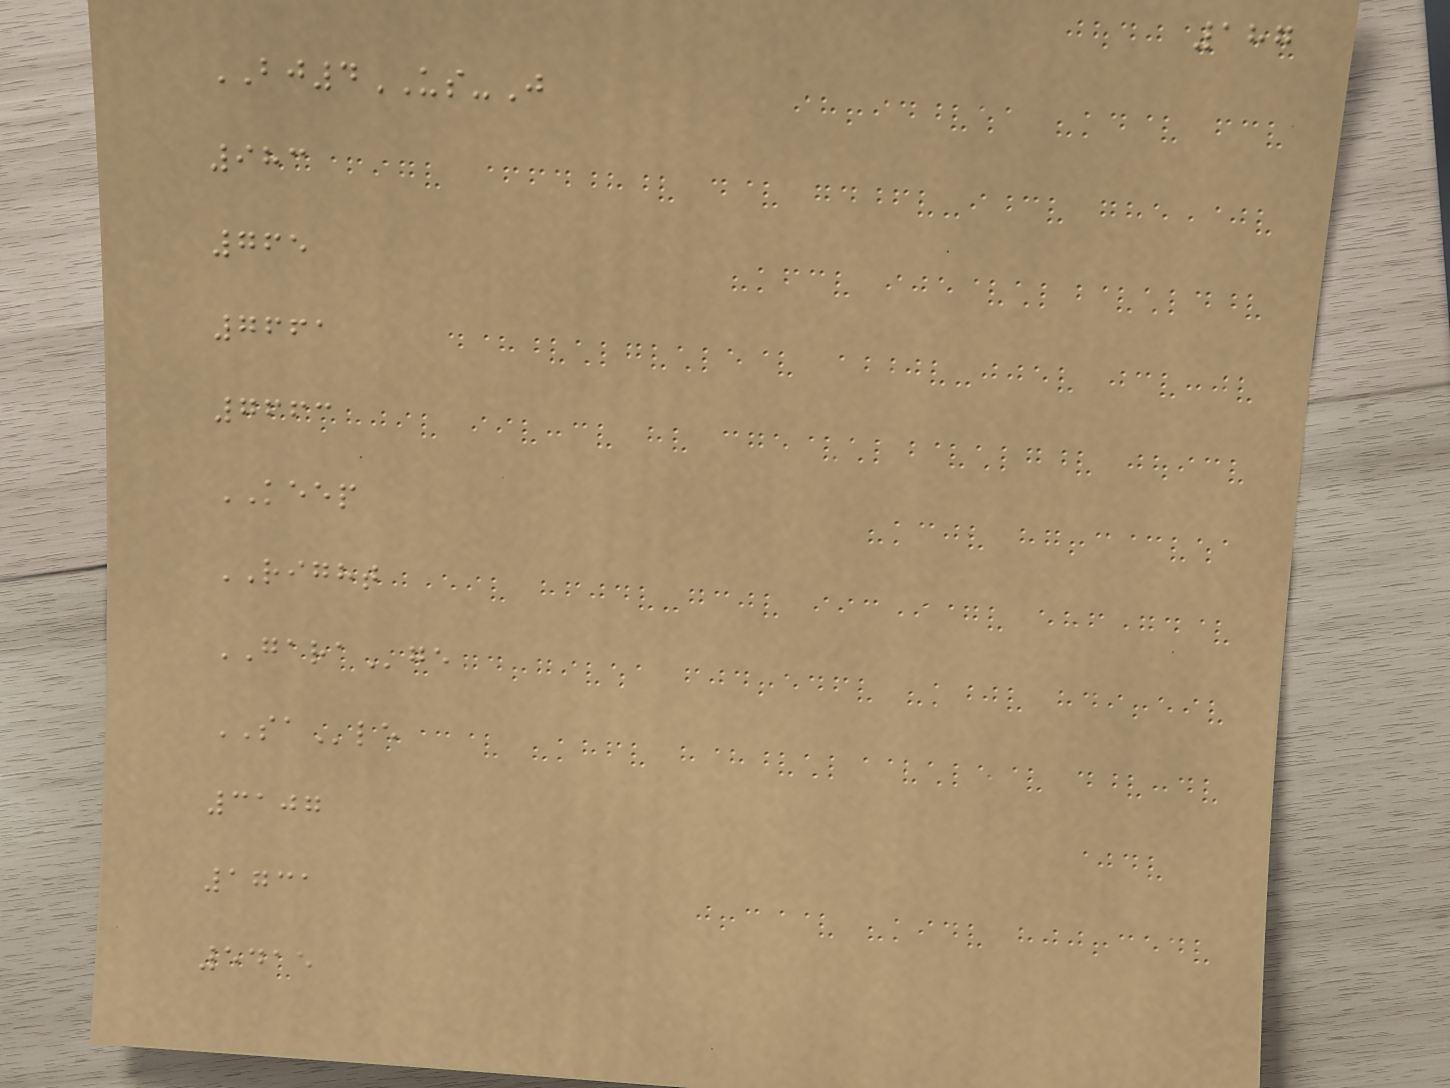187
BJ4US-J
983
765
7661
7663
KEEP
RIGHT
GARAge
SAle
3107
1731
5415
